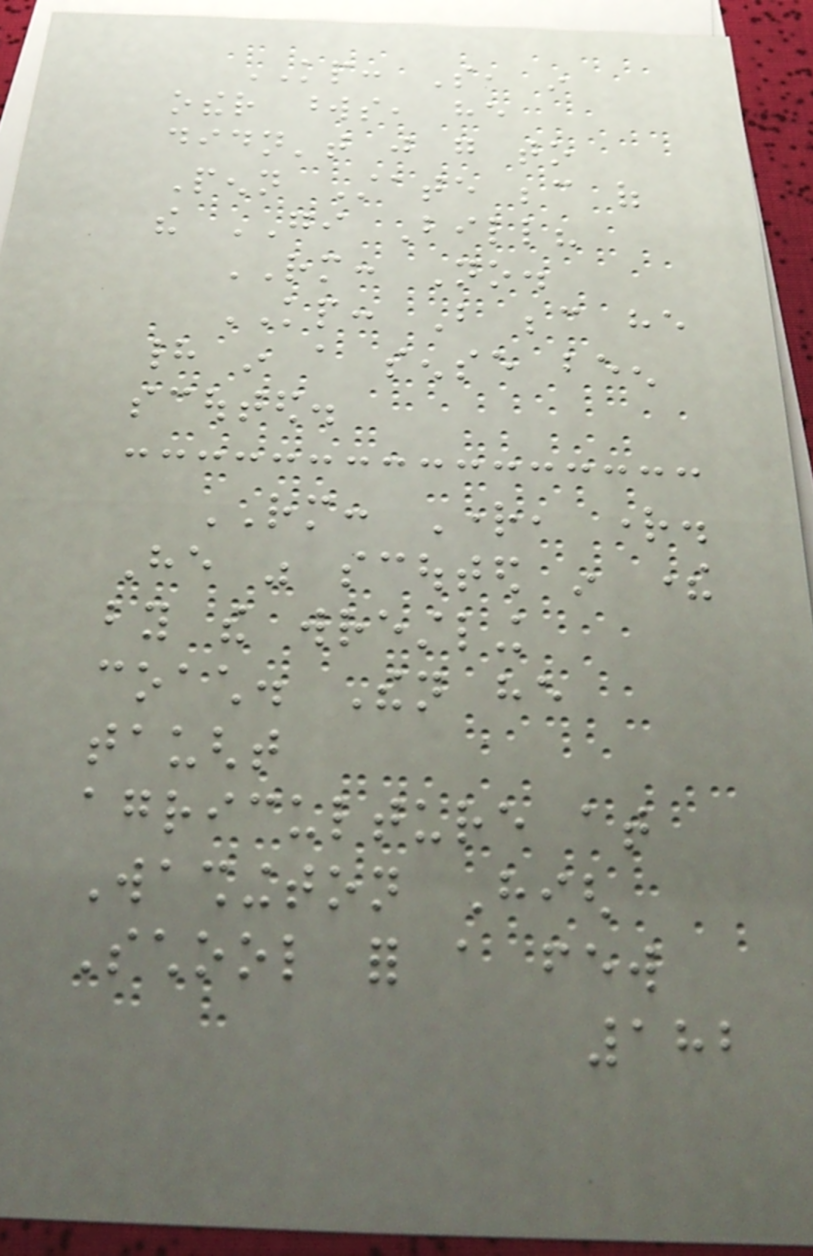KP: So, in
other words, he
didn't just go to
Penn State because of
the GI Bill?
RM: No.
KP: But because he
had in a sense been
scouted.
RM: Right, right.
He was scouted in there
by the wrestling
coach. Then he
taught
agriculture at
Washington High
School for a few
182
